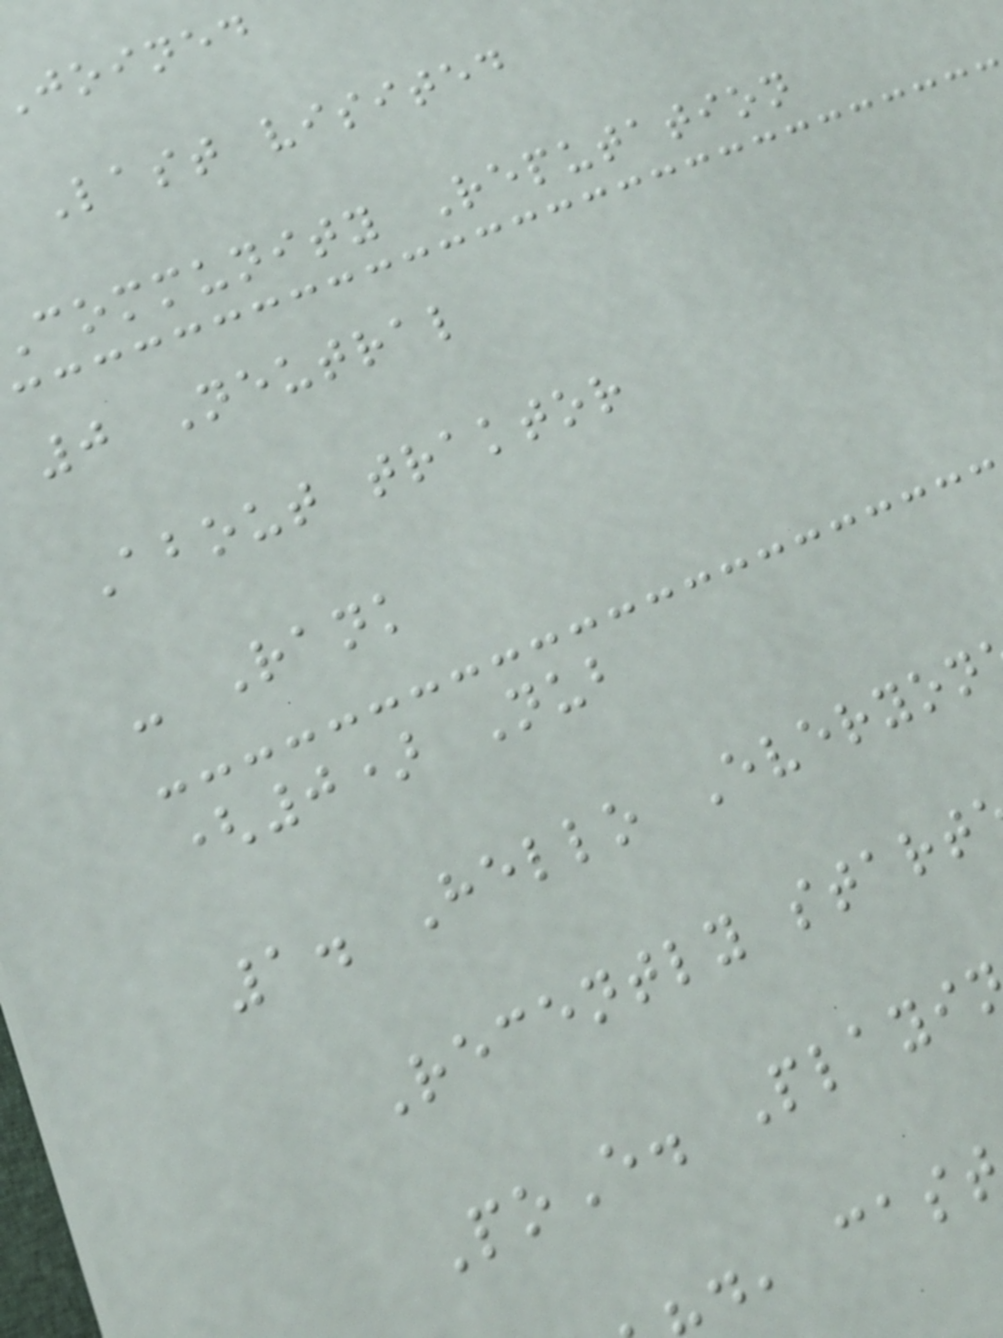joined
Last visited
community Reputation
0 Neutral
About traktor
- Rank
(0) Nub
1. Hello Everyon
Recently start
PoE. Playi
d, cast
